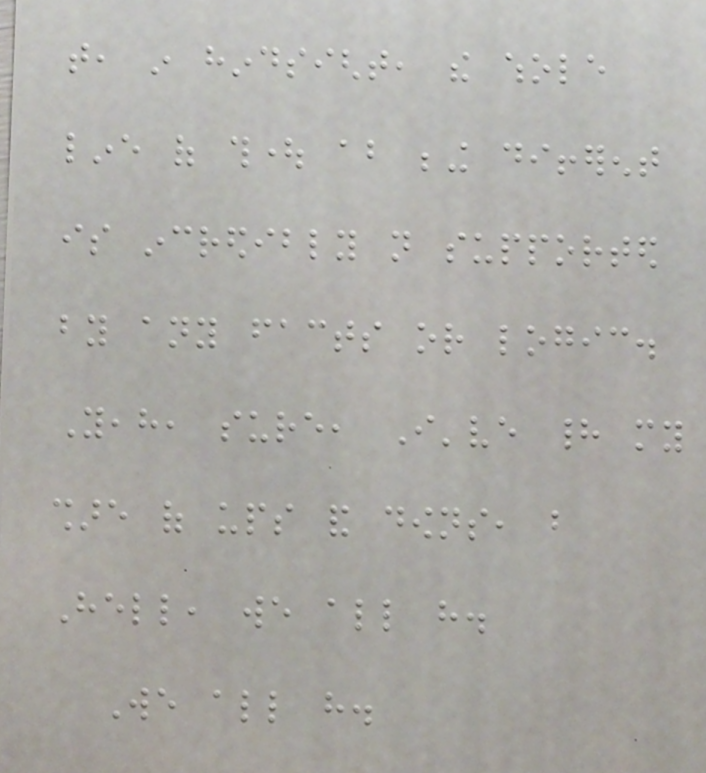that, in hindsight, the whole
line of thought about being different
is incredibly not supported
by any facts or logic.
Yeah, sure, I've had my
share of ups and downs, but
Hell, we all have.
We all have.
